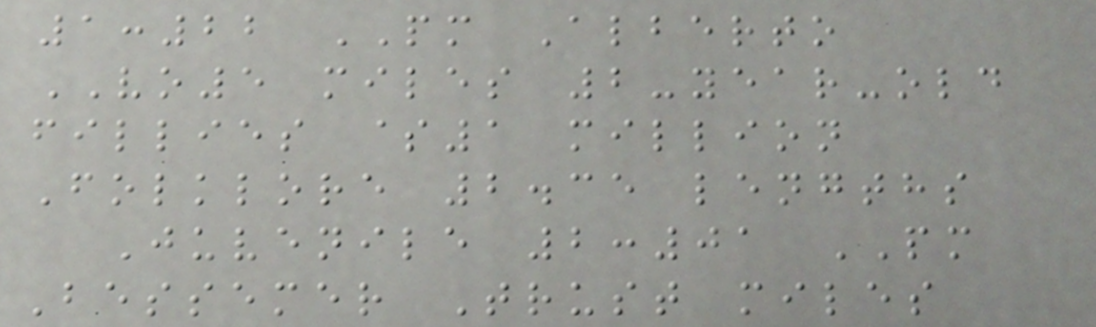1:22 PM Alberto
VO5 miles 2-year-old
fillies $1 million
Folklore 2.35 lengths
Juvenile 2:01 PM
Bessemer Trust miles
